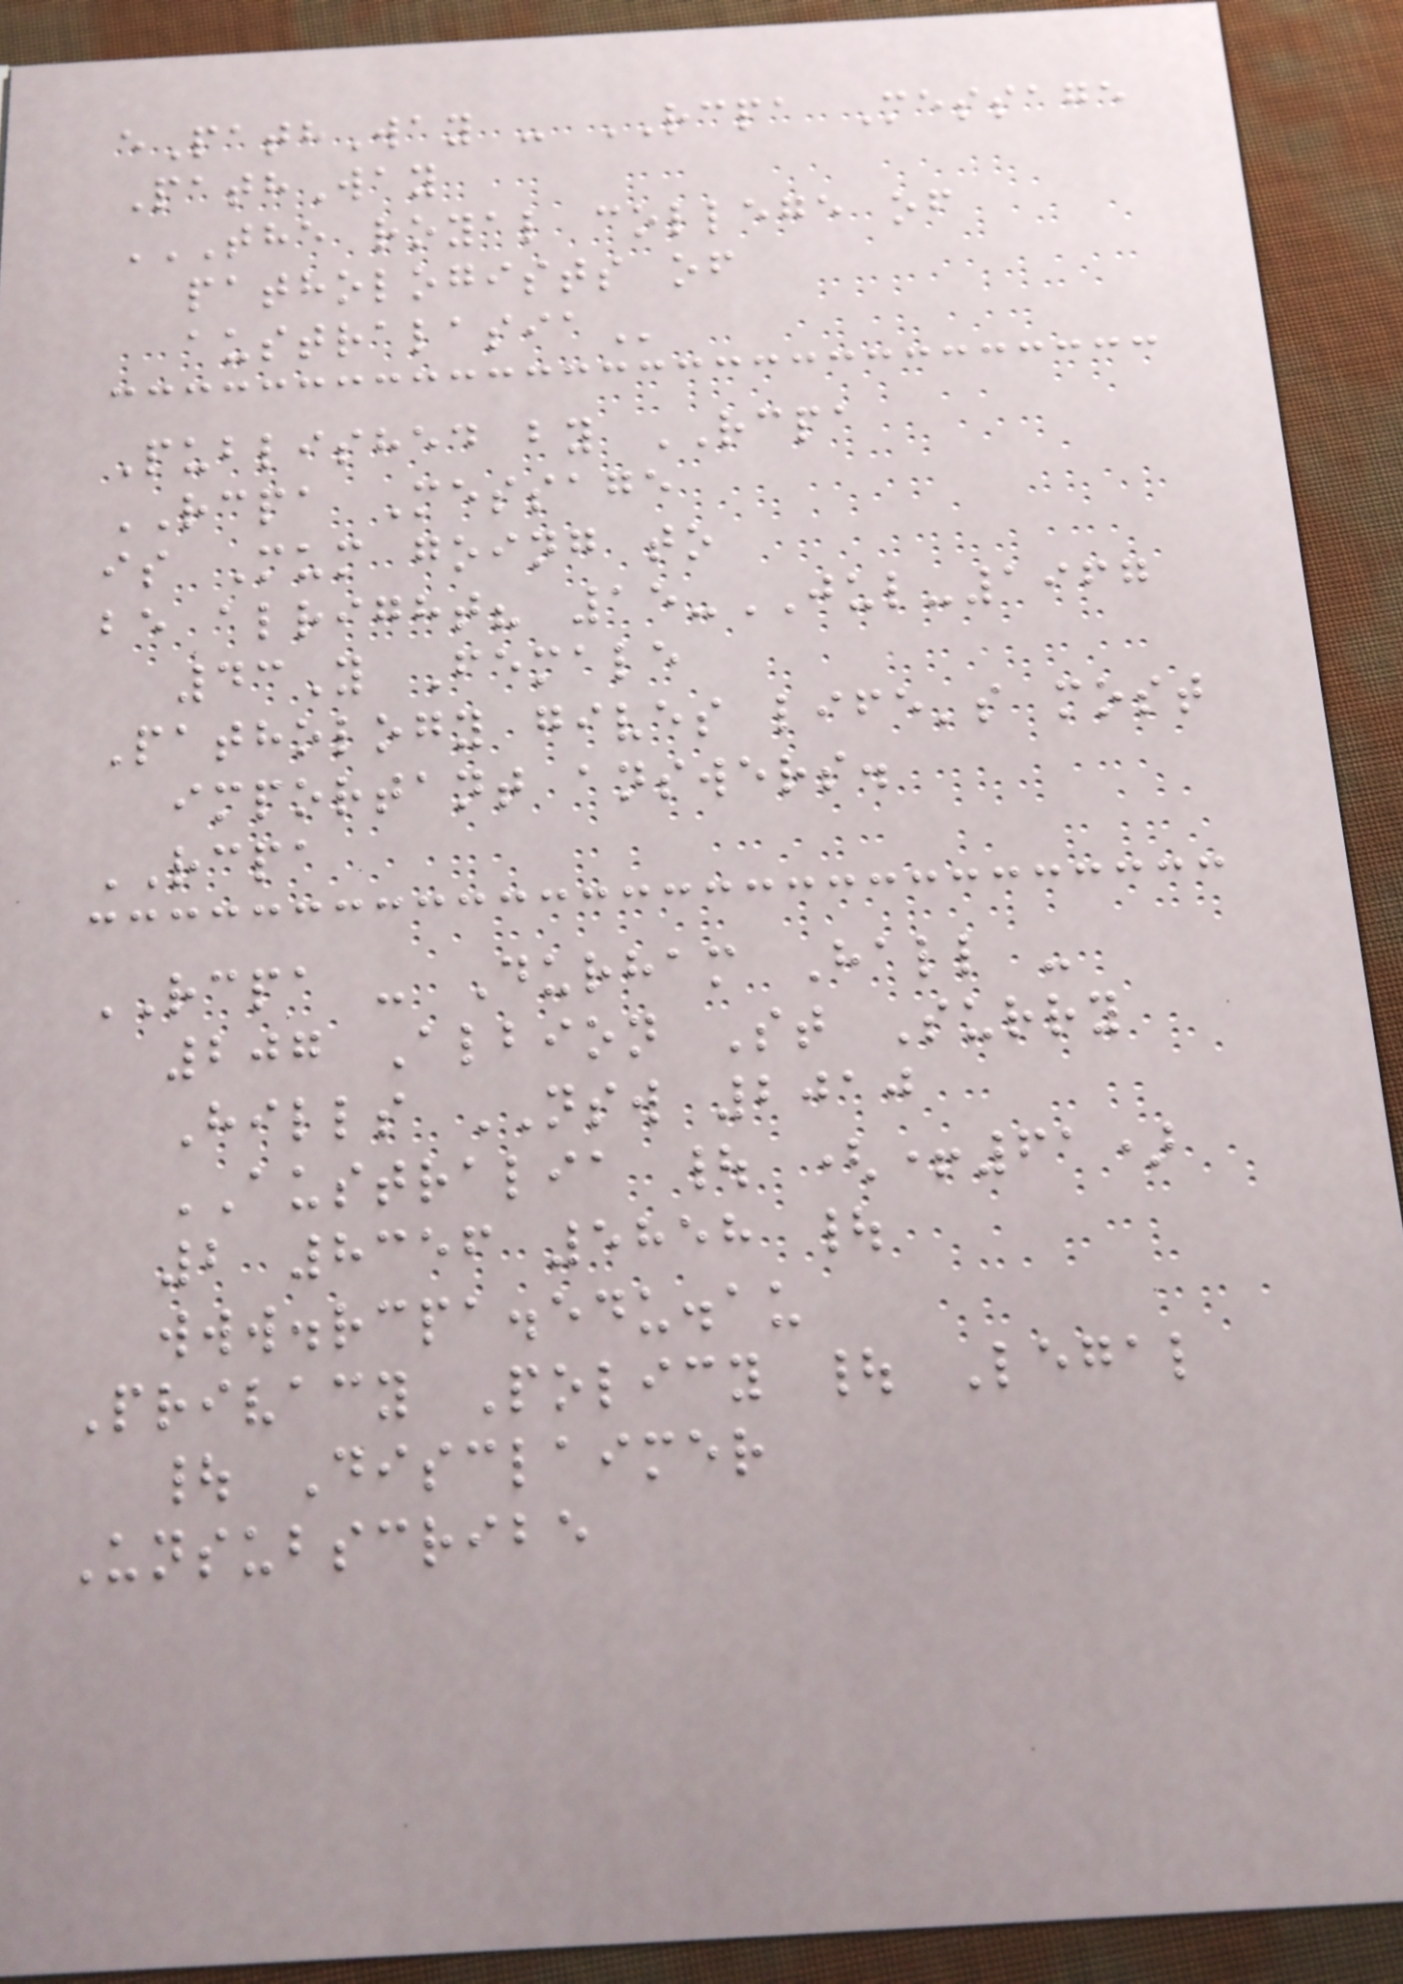ePathWay - RCPA Message
PathWay
THE ROYAL COLLEGE OF
PATHOLOGISTS OF
AUSTRALASIA
Published by RCPA
RCPA Message
is Mum going to
be alright? 15-JUL-1967
43Y Female
Pathology gives life's most
important answers.
RCPA
RCPA - Durham Hall -
207 Albion St Surry
Hills NSW 2010
AUSTRALIA | (+61)
2 8356 5858 |
www.rcpa.edu.au
Privacy Policy | Legal
| Disclaimer
Unsubscribe
